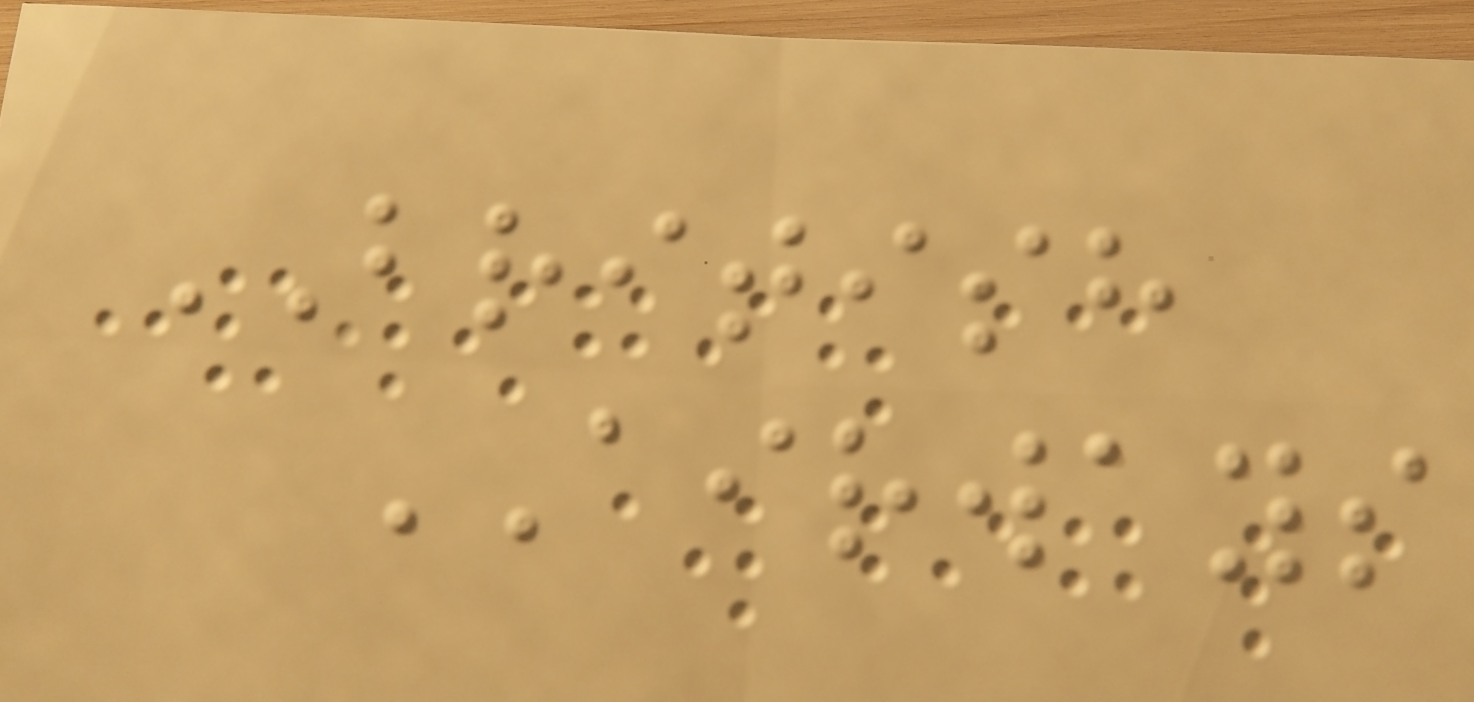BRITISH
AIRWAYS
